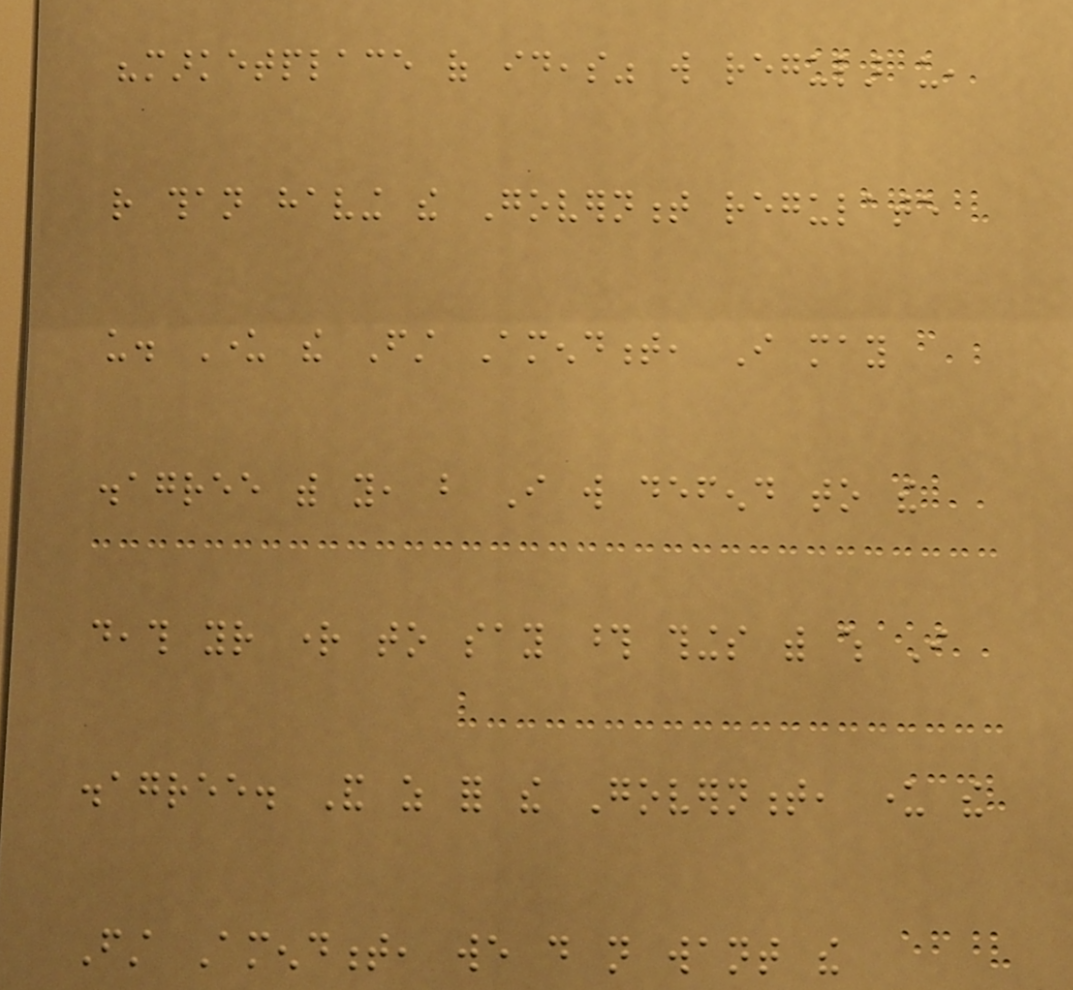"marketplace of ideas" will regular us,
rather than having the Government regulate
us. Under the First Amendment, I may
disagree with you, but I will defend to the
death your right to say those things with which I
disagree. And as for the Government, under the
First Amendment, we do not want the
